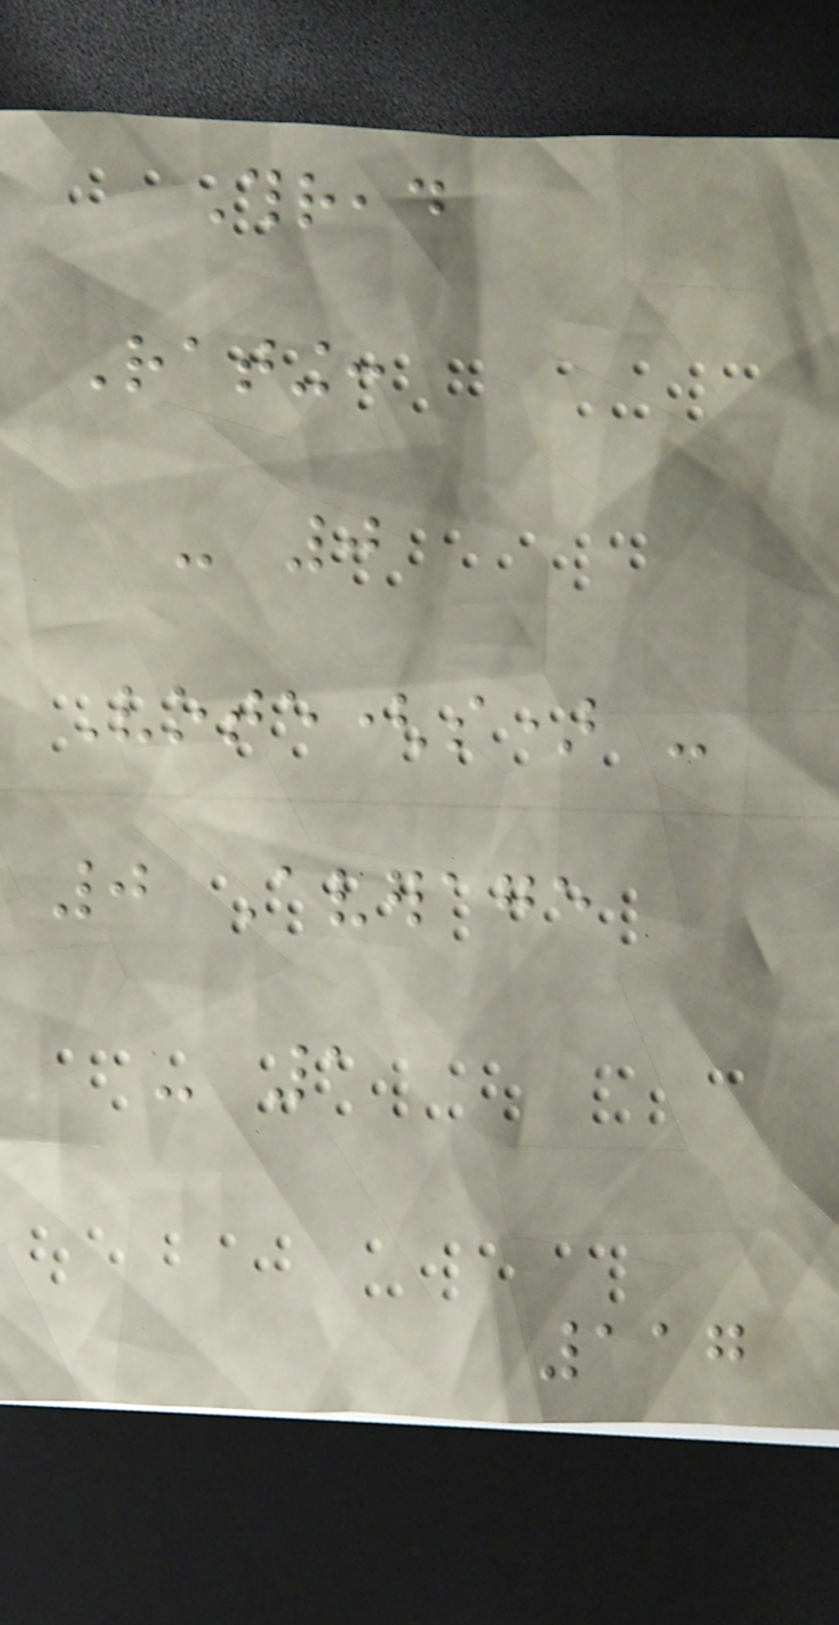Thread
Rating:
- 0
Vote(s) -
0 Average
- 1
117
